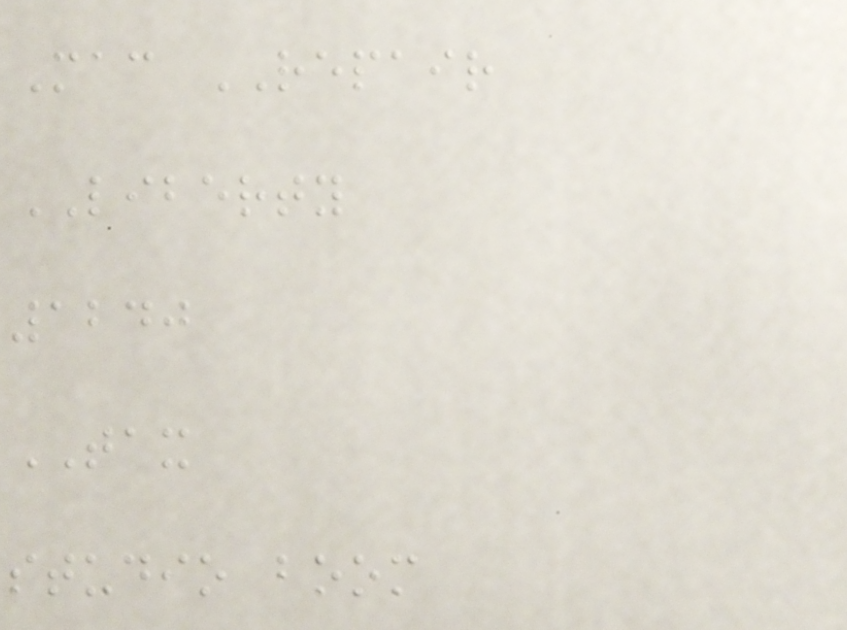Mac REPAIR
LIBERTY
1240
TAX
studio boom
